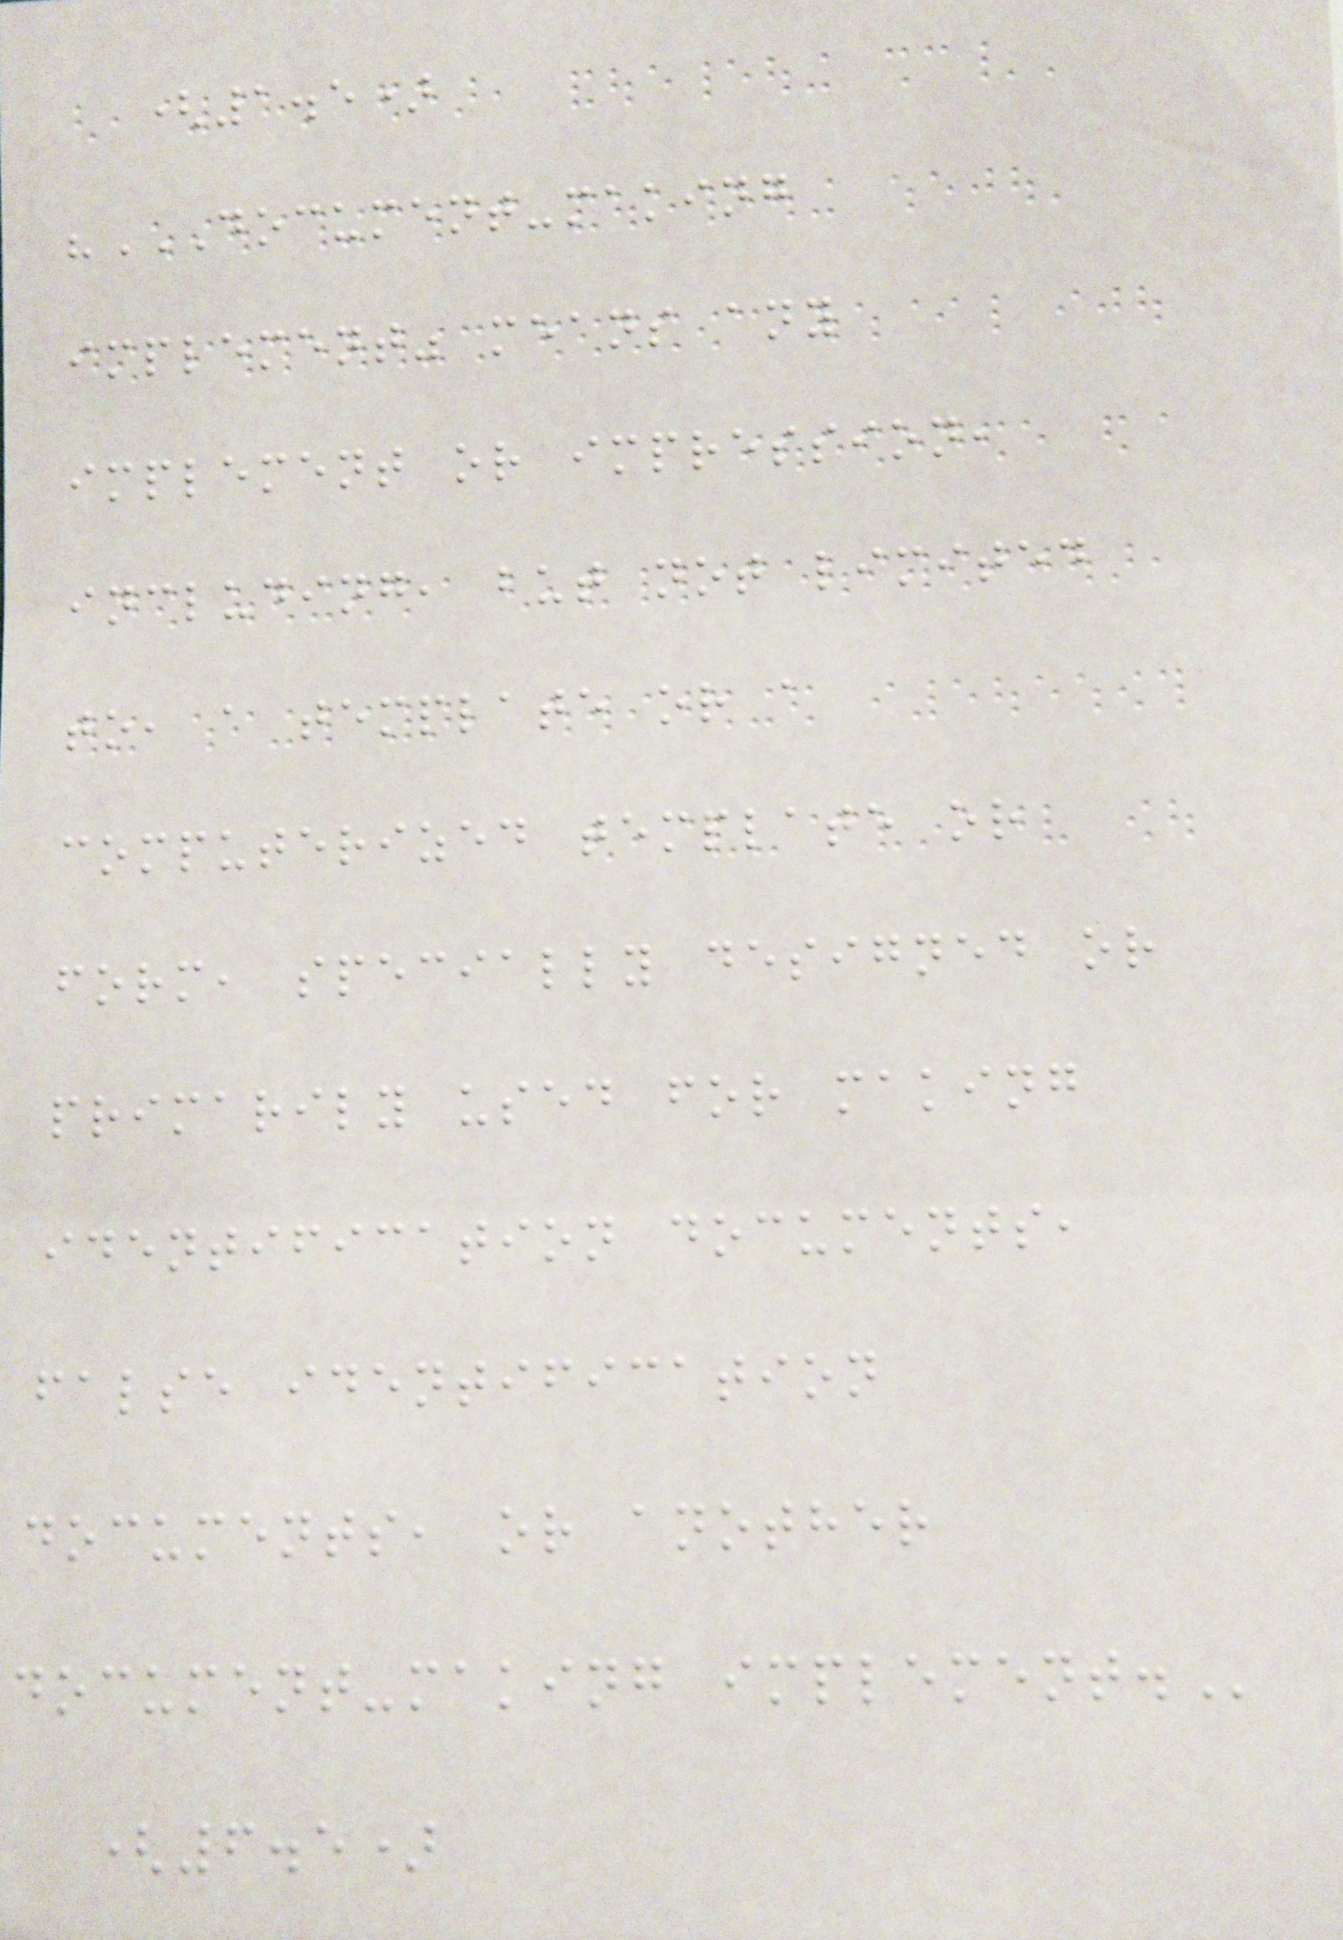(1.5)
"DOCUMENT-MAKING
IMPLEMENT" MEANS ANY
IMPLEMENT OR IMPRESSION,
INCLUDING, BUT NOT LIMITED
TO, A TEMPLATE OR A
COMPUTERIZED TEMPLATE OR
FORM, SPECIALLY DESIGNED OR
PRIMARILY USED FOR MAKING
IDENTIFICATION DOCUMENTS,
FALSE IDENTIFICATION
DOCUMENTS, OR ANOTHER
DOCUMENT-MAKING IMPLEMENT.
(6.5)
